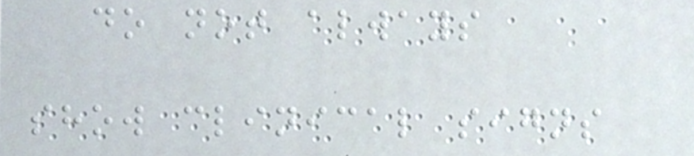do not always
show clinical signs
